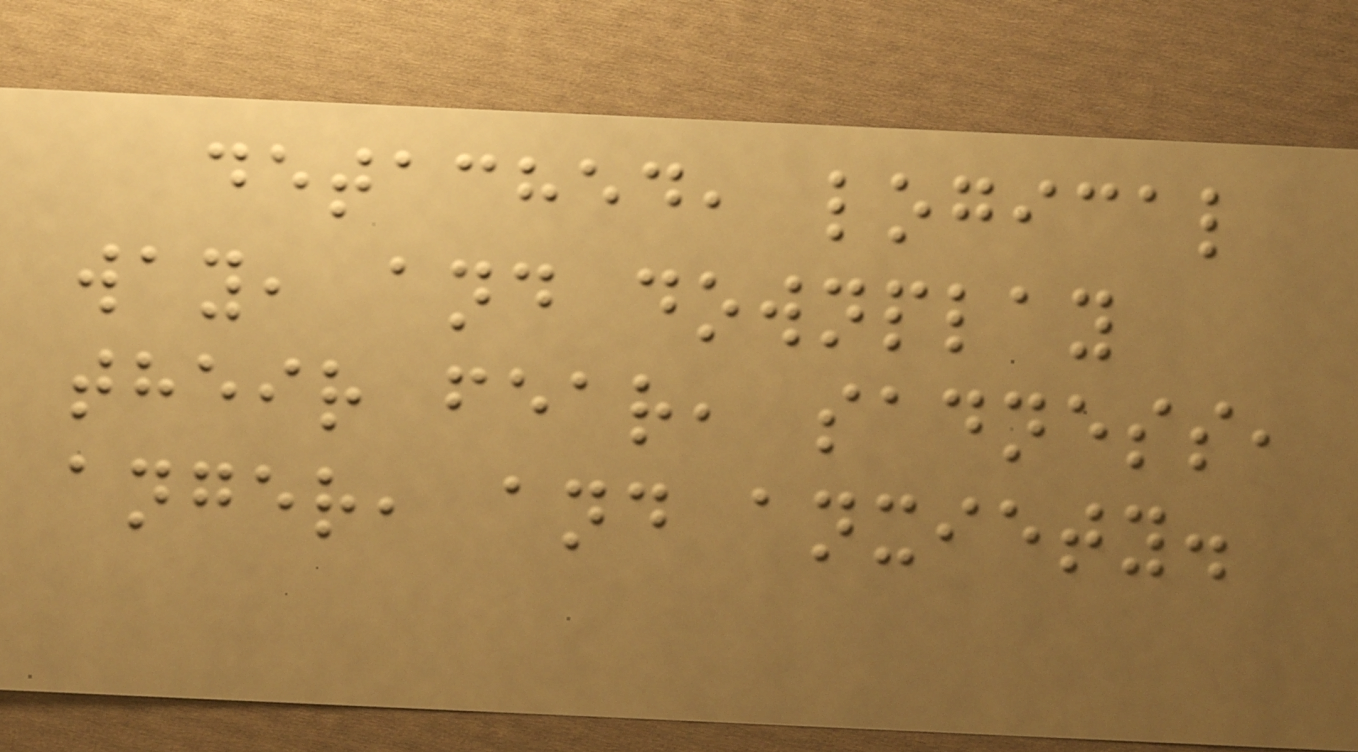detached, logical
way, and downplay
their fear, sadness,
anger, and anxiety.
